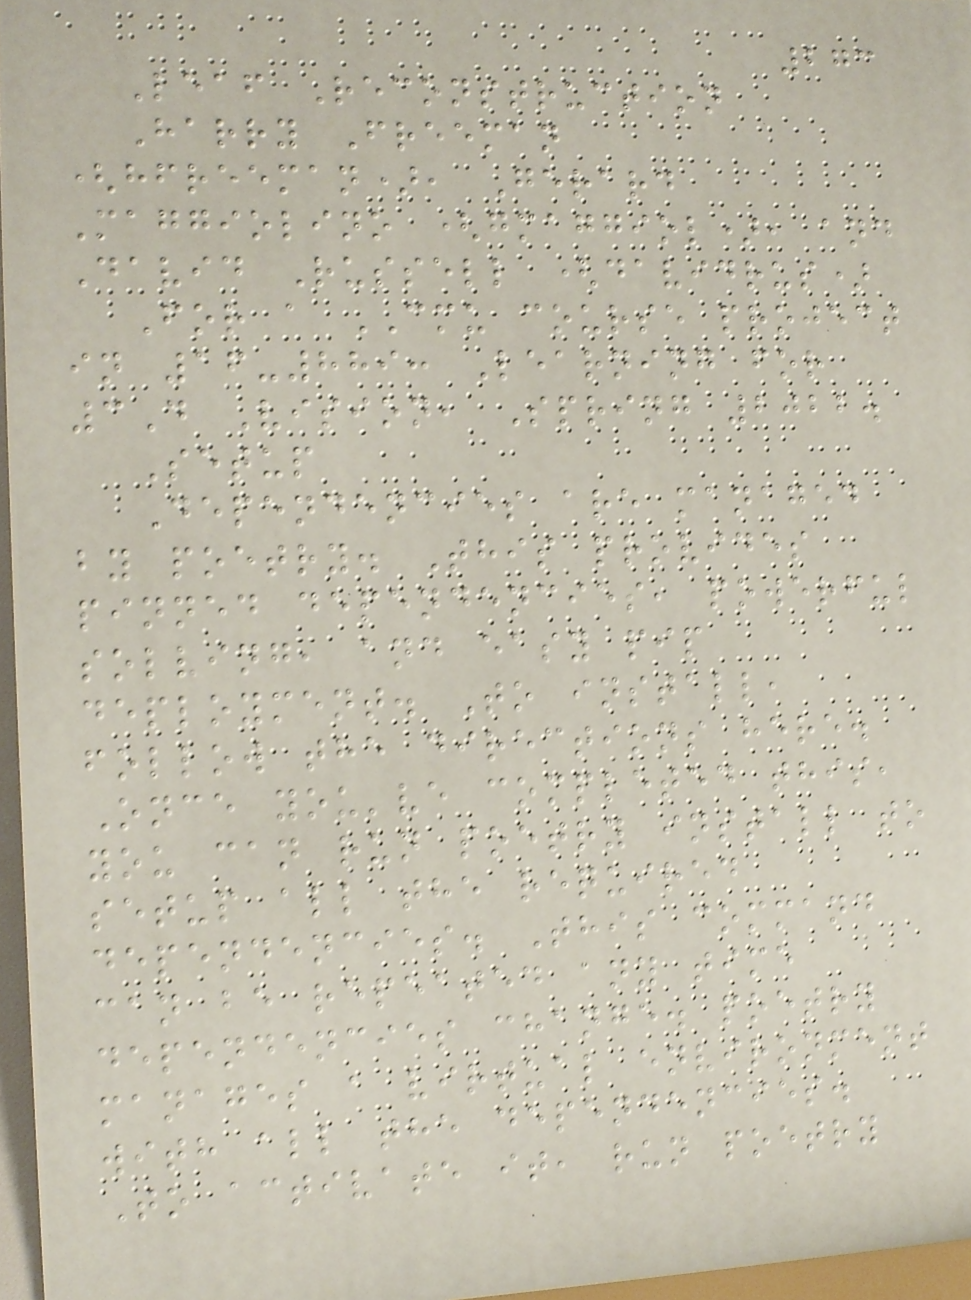273
Leaf Reconstruction
Harry Freeman
(hfreeman), Gerard
Maggiolino (gmaggiol), and
David Russell (davidrus)
For a CMU course project
in 16-889: Learning for
3D Vision, Spring 2022.
Setup
Dependencies are managed
by poetry. This provides
pinned dependencies, powerful
solving, and easy pip
deployment. To install,
follow the directions here.
Once you've completed this,
you can run poetry install to
setup all the required
dependencies. This command
can be repeated any time
dependencies change. poetry
manages a virtual environment
with all the dependencies.
To activate it, run poetry
